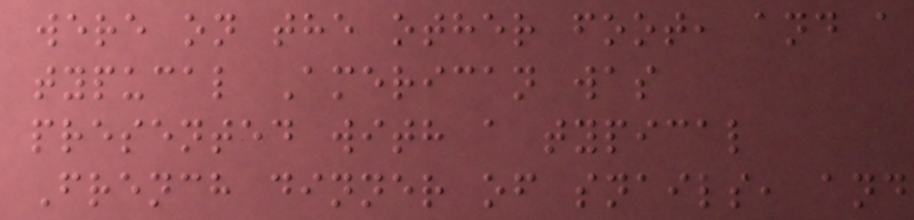were on the other foot, and a
typucal American was
presented with a typical
French dinner of snails, and
